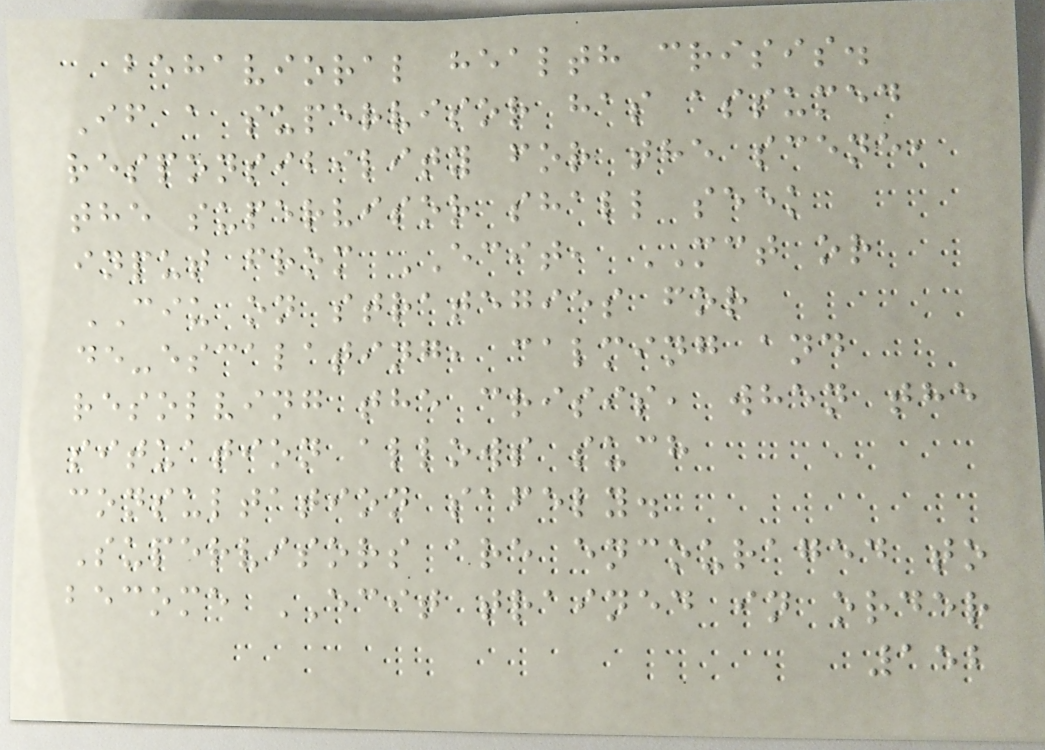behavioral health crisis.
If a supervisor has assumed
responsibility for the scene,
the supervisor shall seek
input from ECIT, MCT or
CIU on strategies for
de-escalating, calming and
resolving the crisis, when the
situation allows such
consultation safely.
Supervisors are encouraged to
become ECIT trained in order
152
